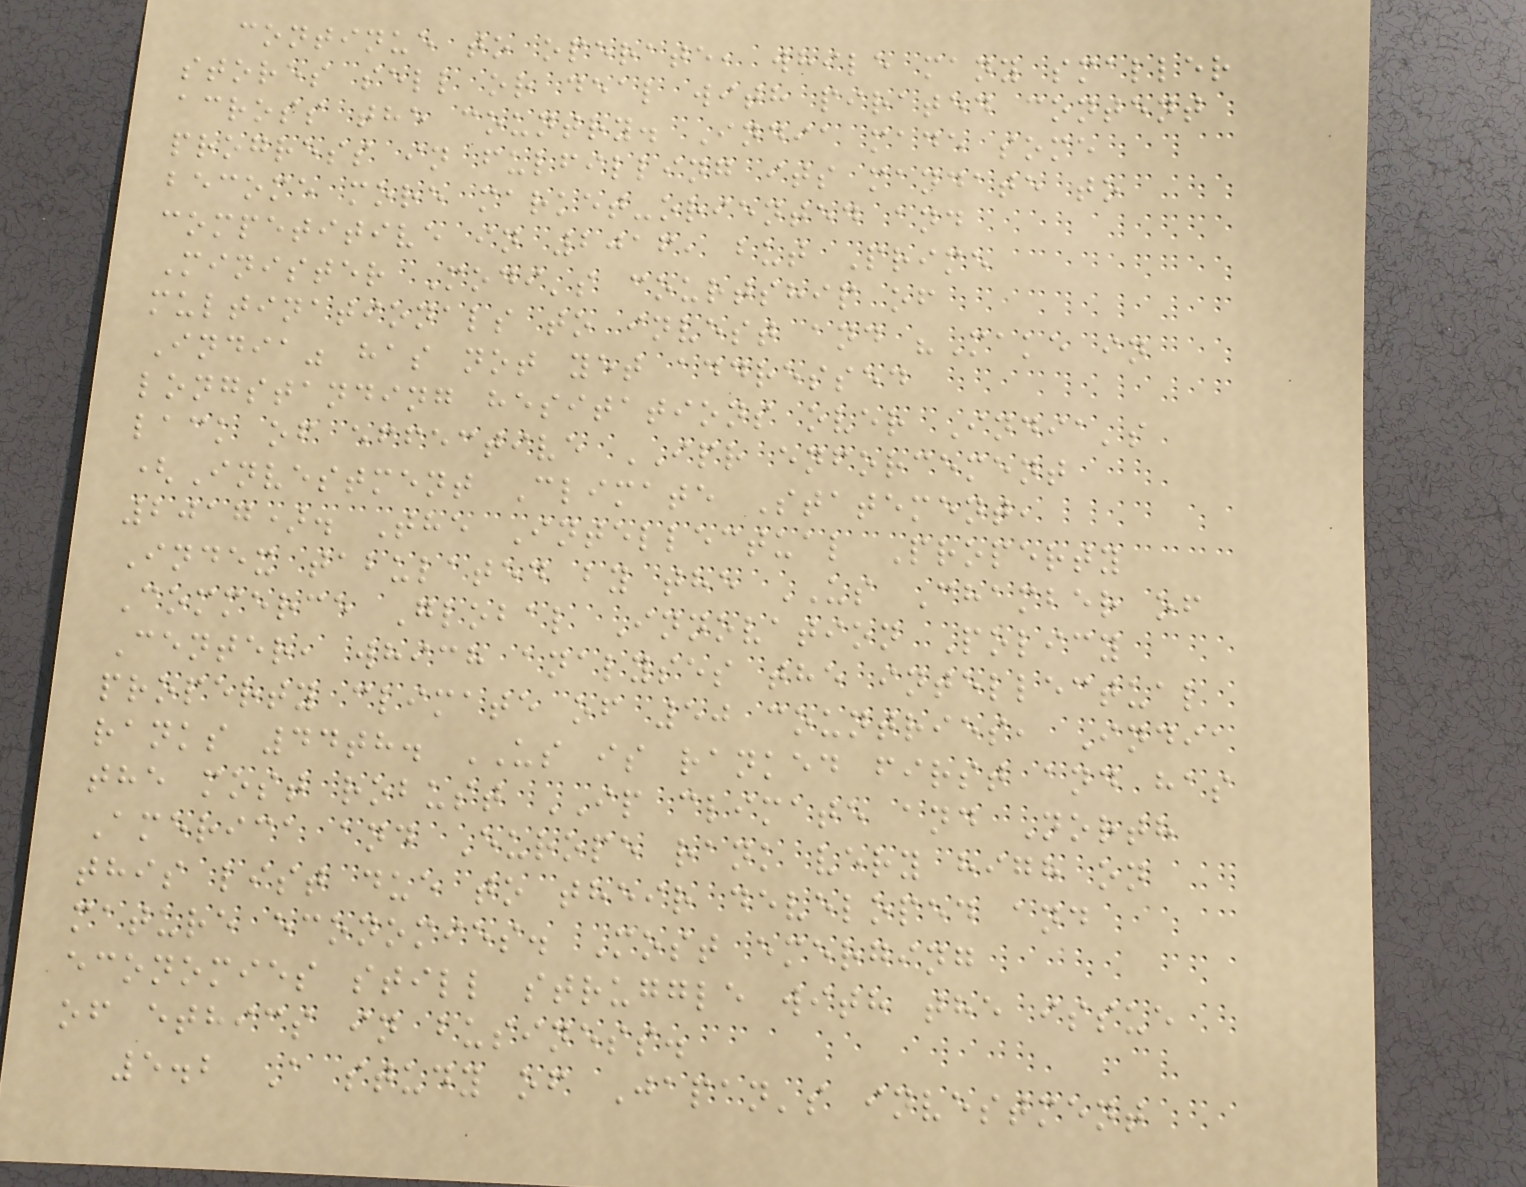continue to operate, while many smaller
stores sell or deal with pirated content
across the country. India made some
progress in fulfilling its mandate to
become more market-oriented and
competitive in 2016, but Prime
Minister Modi's courtship of
multinationals to invest and "Make in
India" has not yet addressed
longstanding hesitations over India's
lack of effective IPR enforcement
(Investment Climate Statement,
2017). The Intellectual Property
Index tabulated by the US Chamber of
Commerce Global Innovation Policy
Center, which analyses the intellectual
property climate of 50 countries, India
ranks 44th. US is ranked first and has
the most robust IP climate and North
America and Europe rank very high on
this list due to their developed and
mature economies. Most emerging
economies still struggle with the issue
of ethics in business.
5.2 A study of Japan's investment
